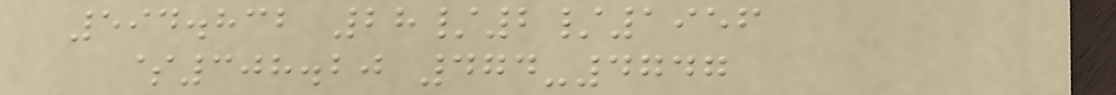594.832 28/2/1956
$308.20 474-4747
